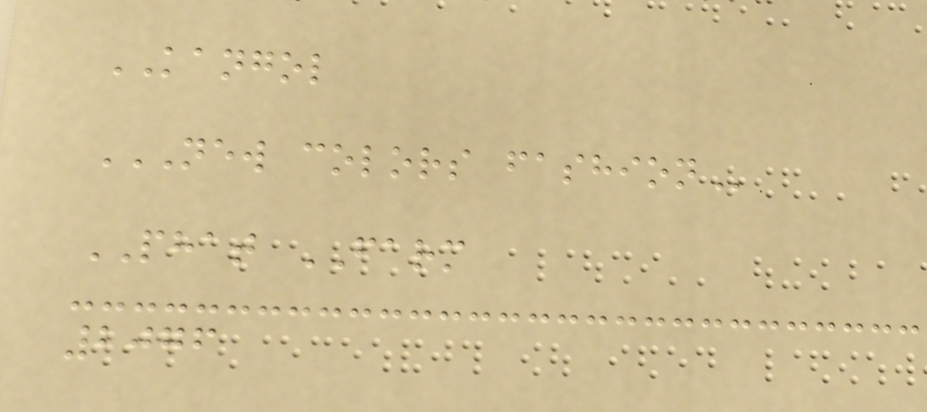KANGOL
NEW COLORS FASHION
PHAT FARM
2076
